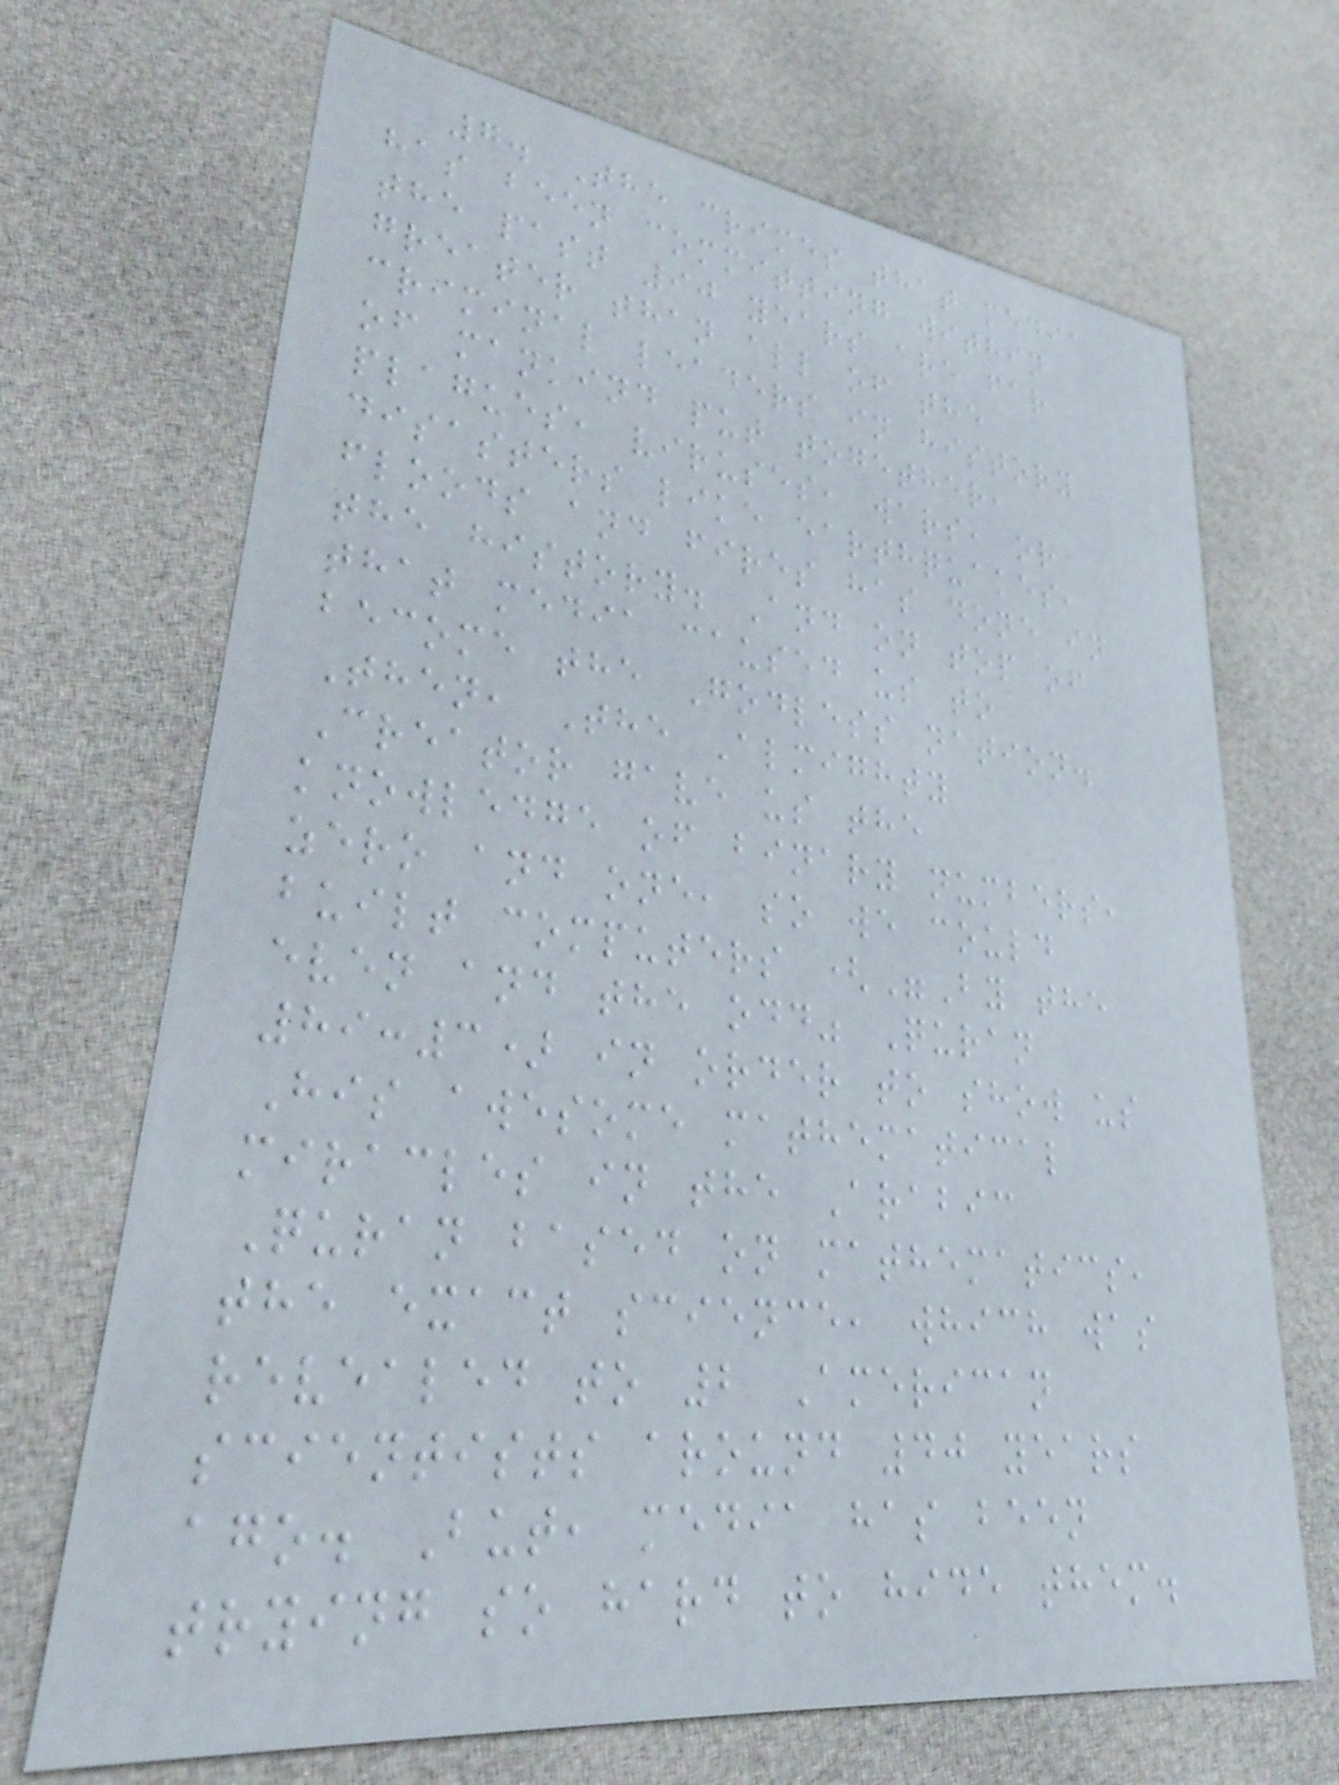7. The crimes that media
has been committing within
the past 90 years are far
greater than all of the
criminal leaders in history
of mankind put together,
plagues, viruses, wars, or
disasters like earthquakes,
floods and fires has done in
the history. And on top of
that media caused us to
become the Godless nation.
Then, The Almighty
Creator gave us the
knowledge of binary numbers,
zero and one, so we could
built computers ("By the
even and the odd" Quran
89:3) in order to show us
His awesome mathematical
miracles in the Arabic
Quran based on mathematics,
the exact science, which was
revealed to 2 American
scientists around 40 years
ago. But, media has been
trying so hard to hide them.
